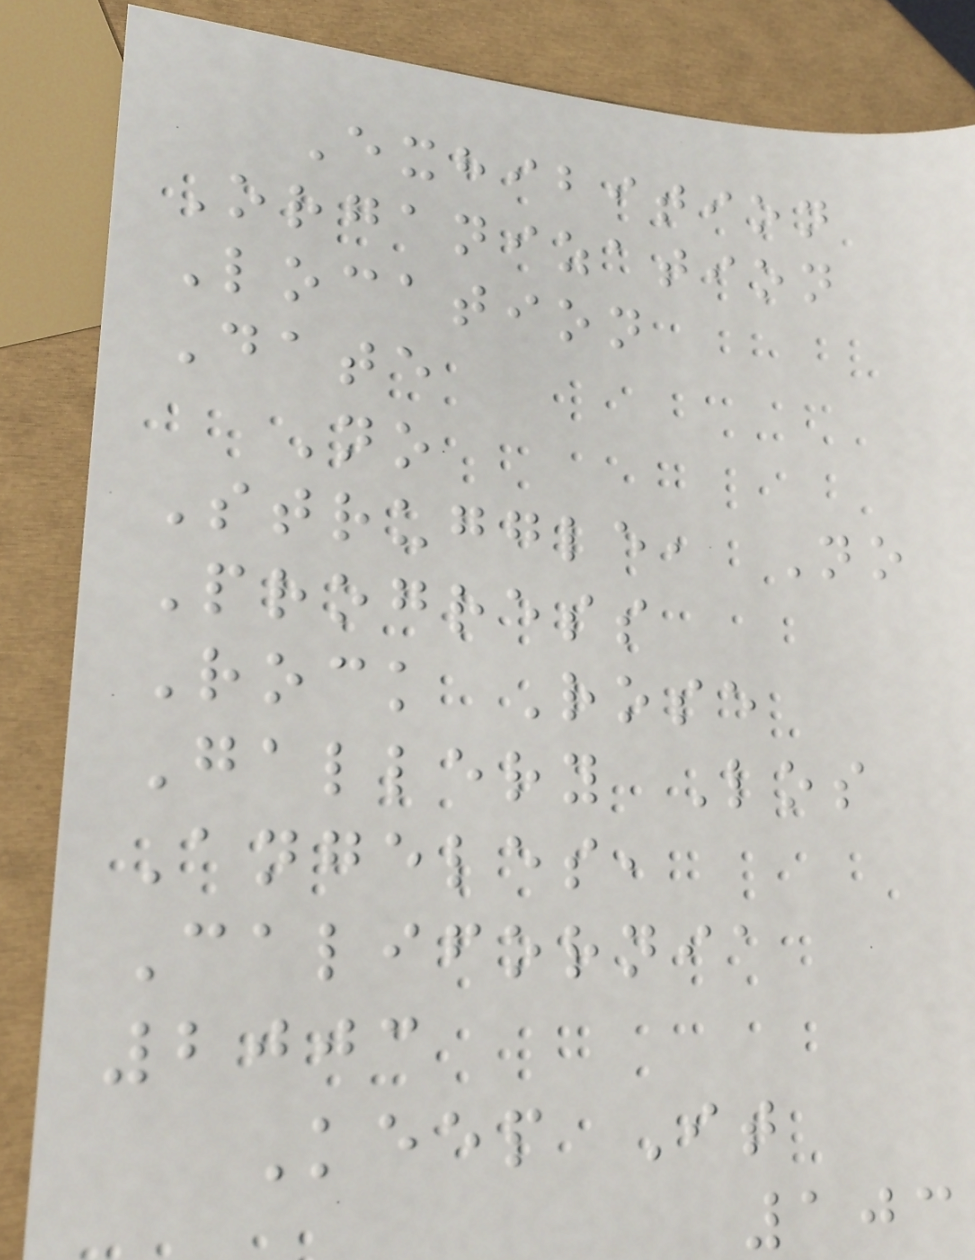Exhibition
Organization
Location
Date
No
Struggle, No
Progress
Rock Rose
Gallery Los
Angeles,
California
2003
Keep It
103
